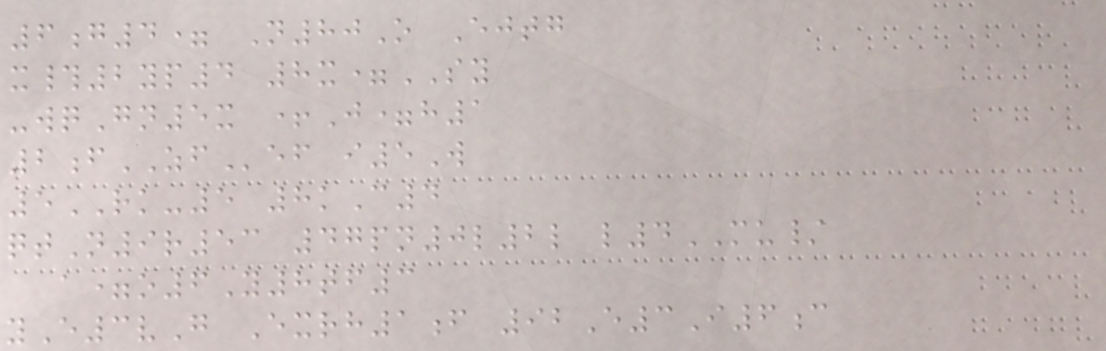6g4= N80O Ejtg
x#2yp4 8x=SY
-wqGn5x +J=h1
2fZFef i5W
5RK-5 8kC4
qtN9r53 47pn0l2l l4MU/
a=o6Y8tf3
yE3vG Exrh1f 92E3I6c
